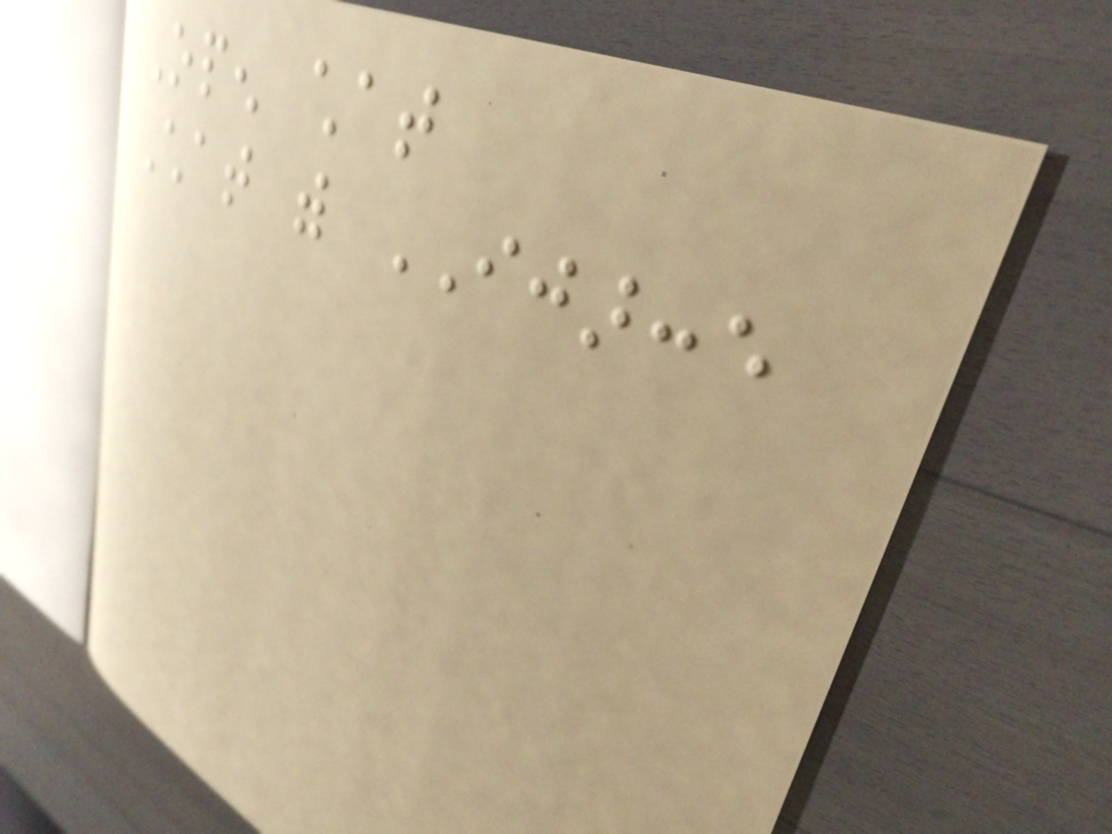Open chat
Chat with IJARCCE
